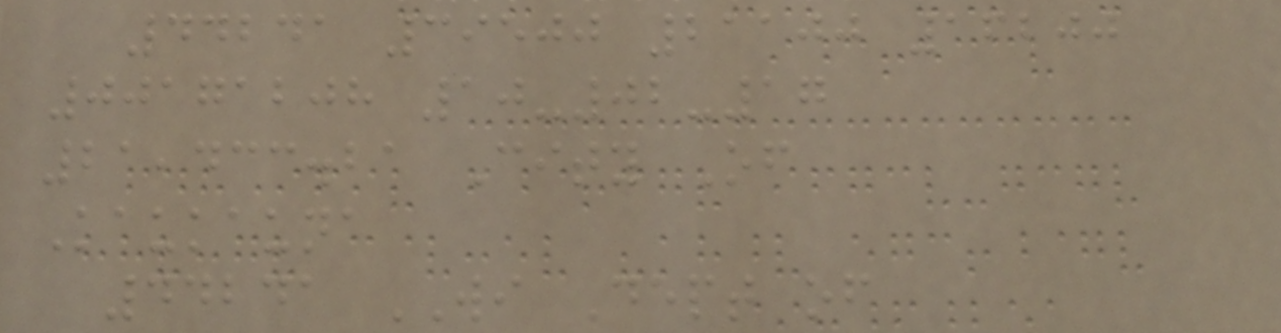44241 39500 21100 16200
00171208 10-02-17
21,433.21 City Of
Kaukauna
44241 WI Dept of
